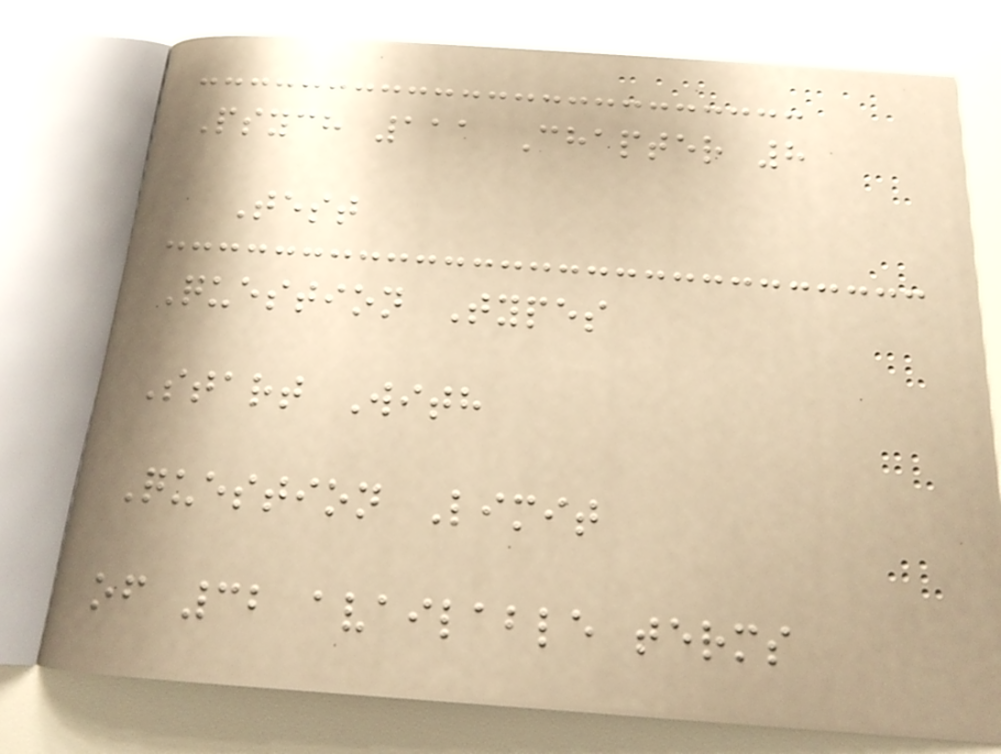Psych 111 Chapter 8
Test
Question Types
Start With
Question Limit
of 32 available terms
